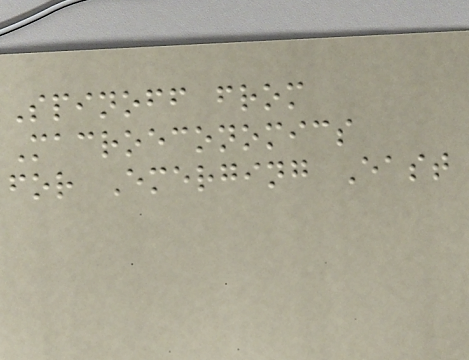Spinoff from
Macroeconomics
for Emerging East
